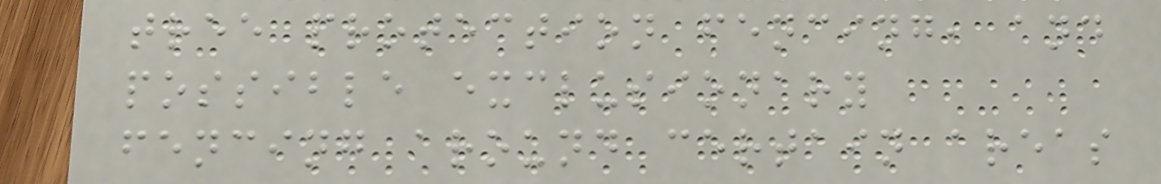tree protection fencing, and
possible exclusionary
fencing around certain areas
